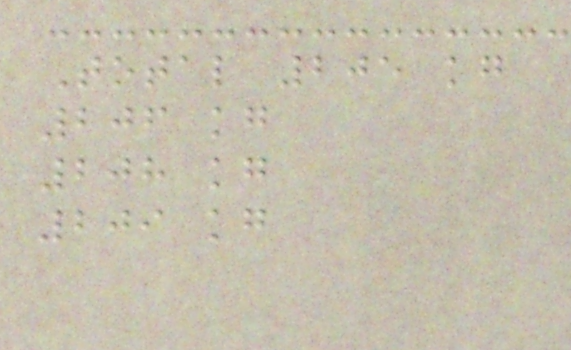Total 205 kg
206 kg
208 kg
209 kg
